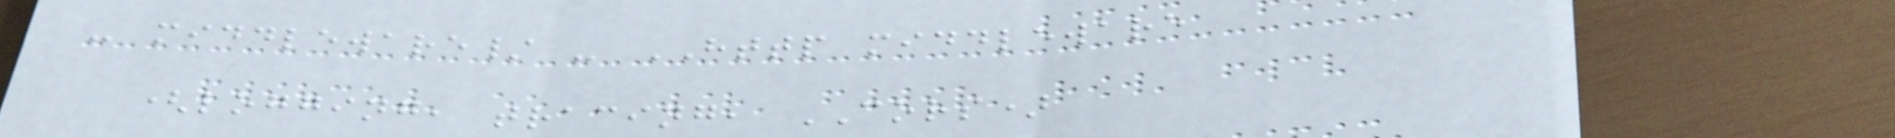- middleware/ - HTTP middleware
(logging, tracing, CORS)
